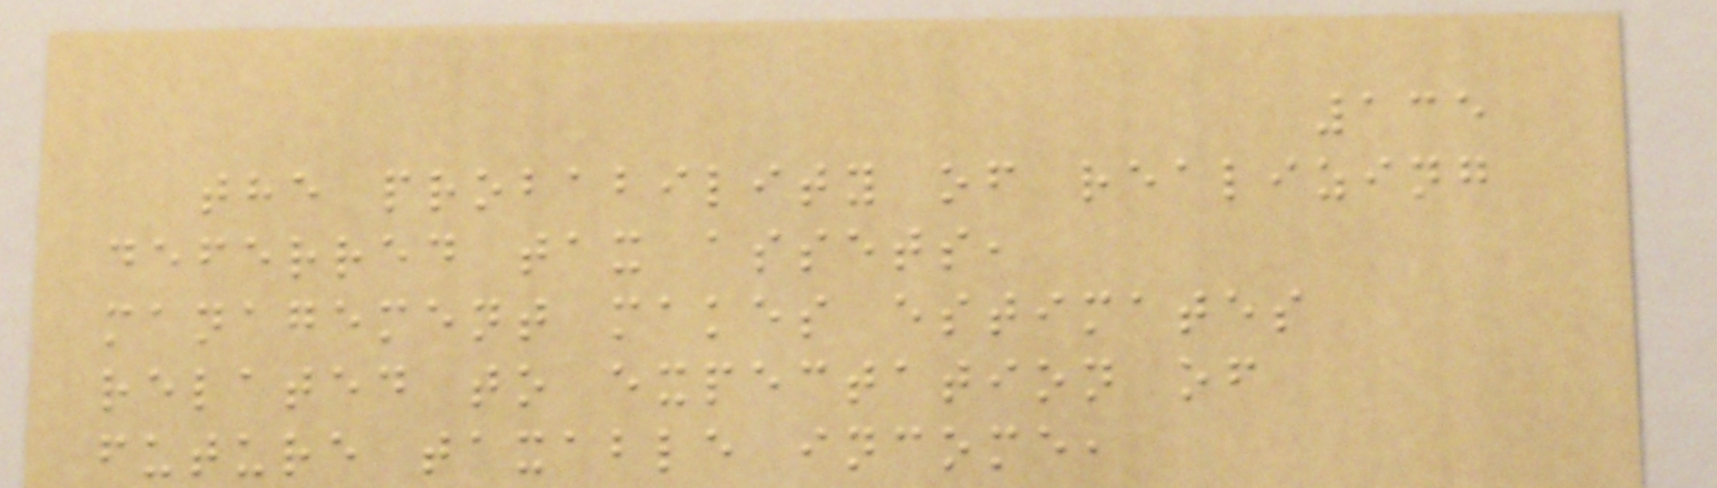135
the probability of realizing
deferred tax assets,
management makes estimates
related to expectation of
future taxable income,
